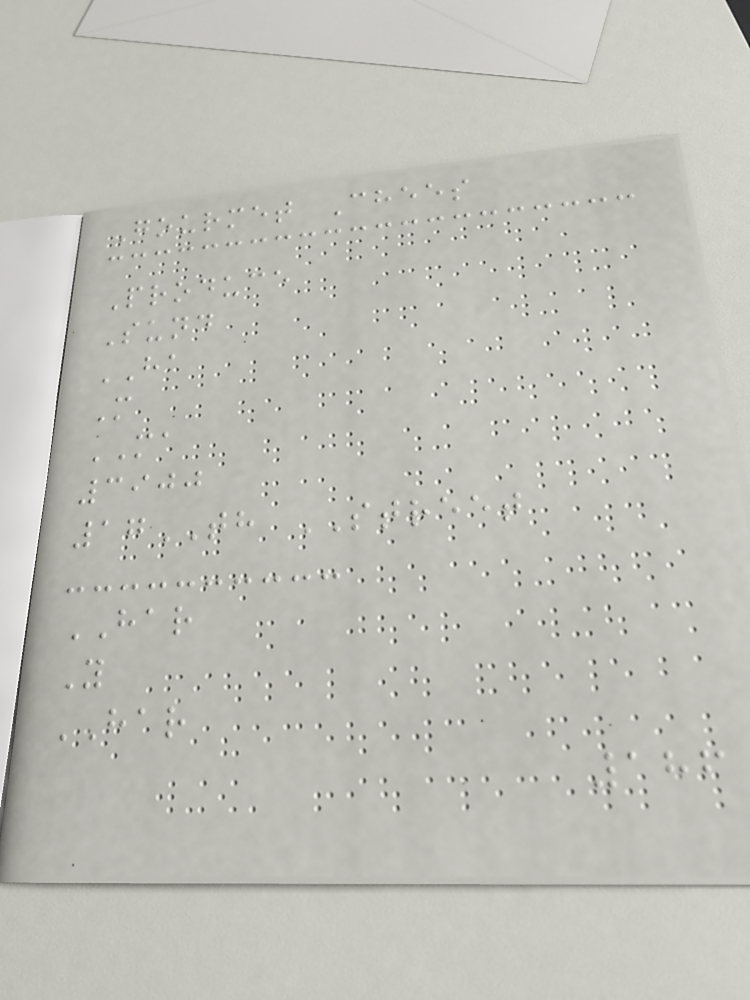Gourmet Chees
Produce
Sund
HA
M
MA
3900
17TH STREET
HAR
Y
HAR
186
